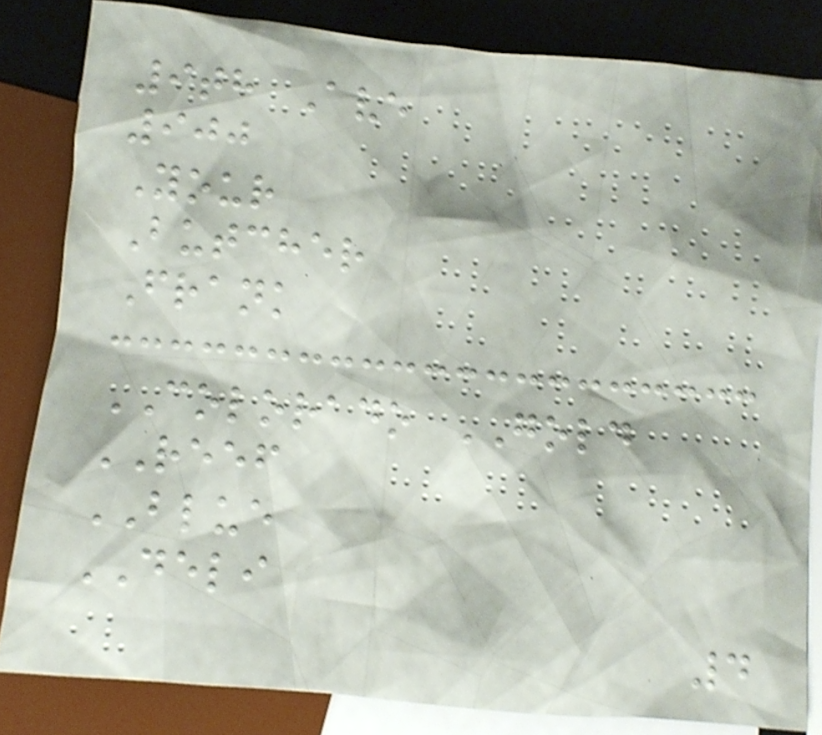9th Ave
900
Your
Butcher
Frank
COLORADO GOLD
REEF
BLUE
DELI
4
